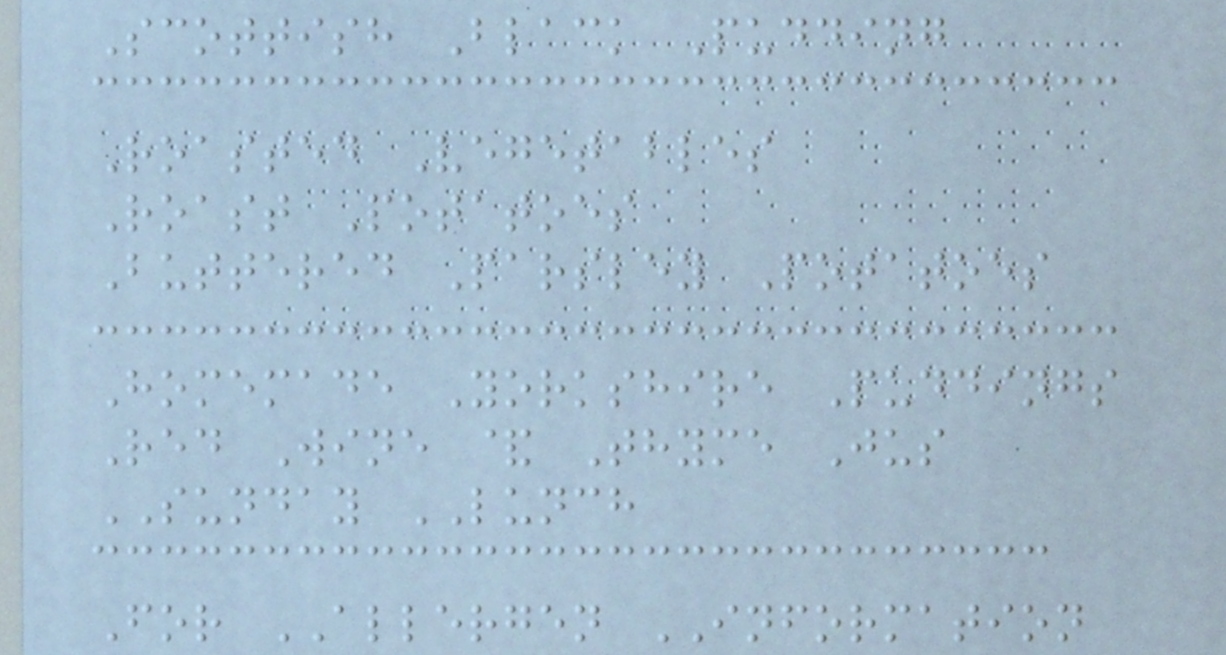Scottish Black Pudding
Roasted Vegetables
Roast Potatoes
Buttered Parsley Potatoes
Homemade Yorkshire Puddings
Red Wine & Thyme Jus
SUNDAY LUNCH
For ALLERGEN INFORMATION
